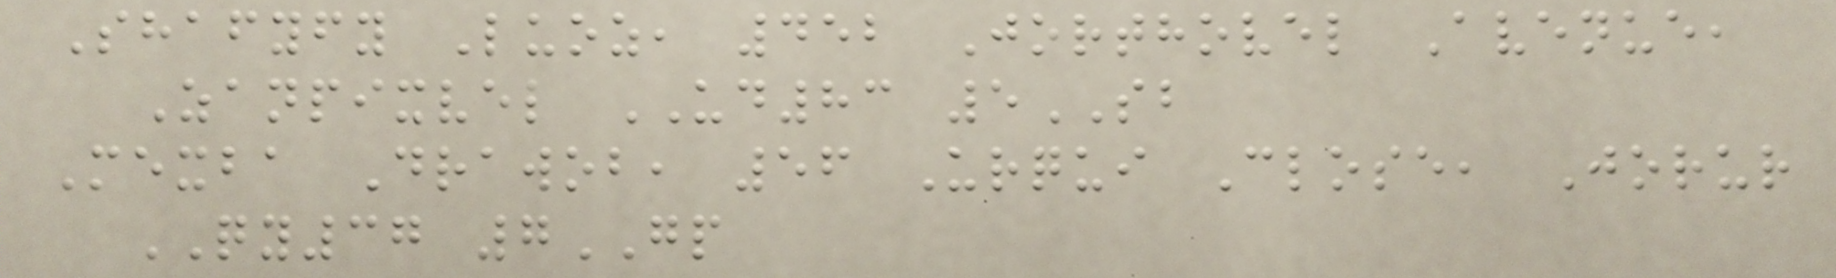Shafyfy Luoz, 452 Jorthovel Avenue,
Zanpixvel UD83 5SB
Mexba Drawob, 56 Urqui Close, Jorur
QY37 7GP
